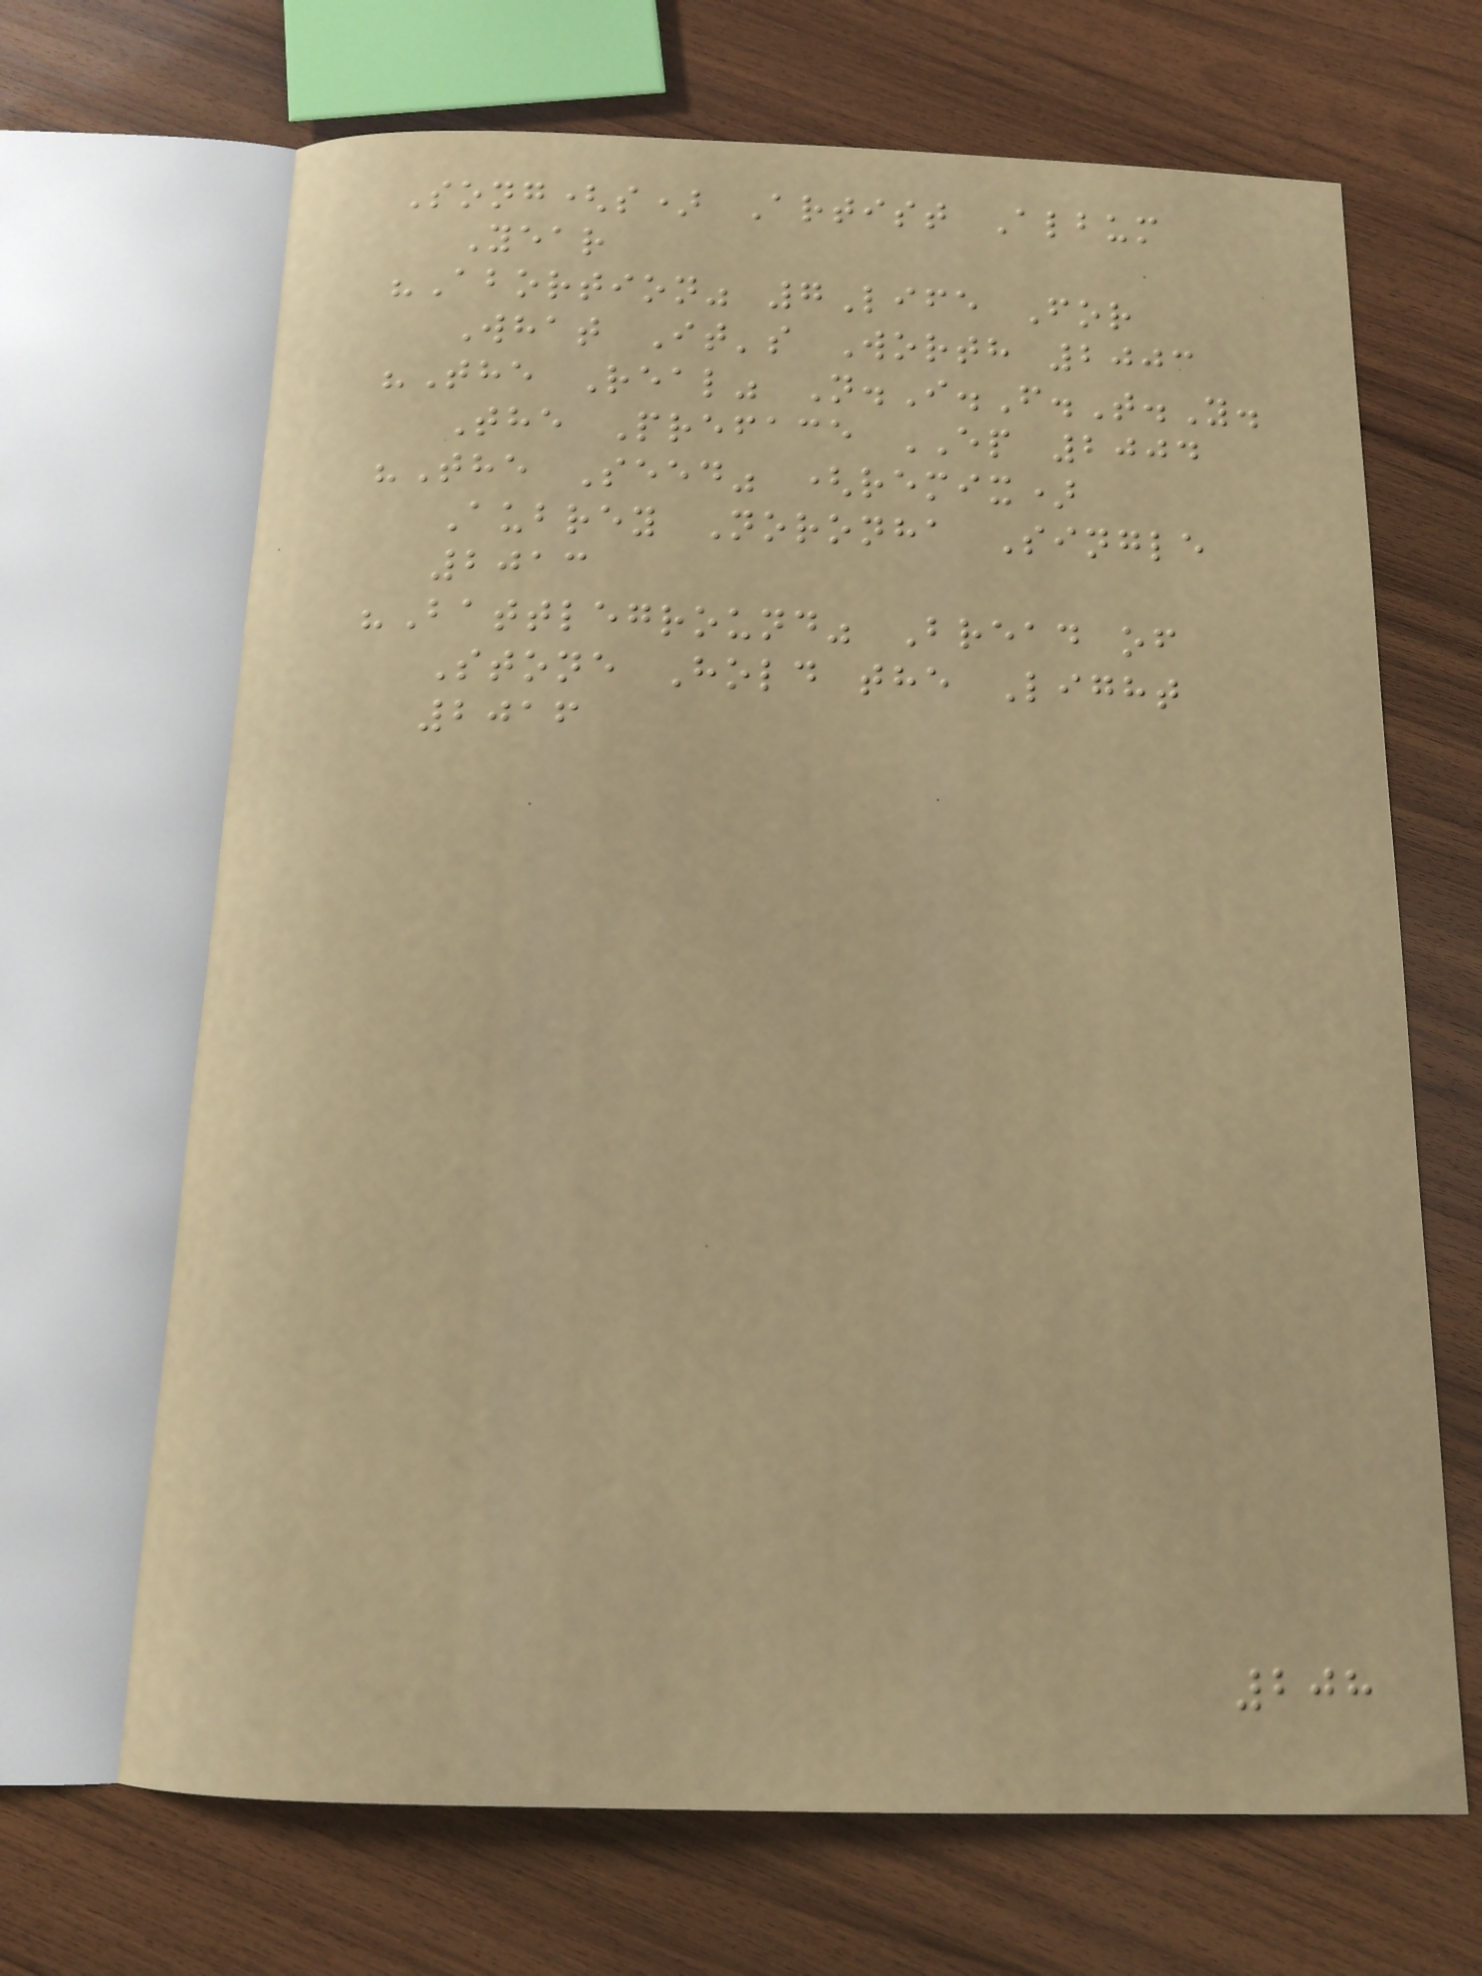Song(s) Artist Album
Year
"Abortion" 7Life For
What It's Worth 2003
"The Real" N.I.F.T.Y.
The Preface EP 2004
"The Seed" (remix)
Aubrey Noronha Single
2013
"Battleground" Bread of
Stone Hold the Light
2016
208
